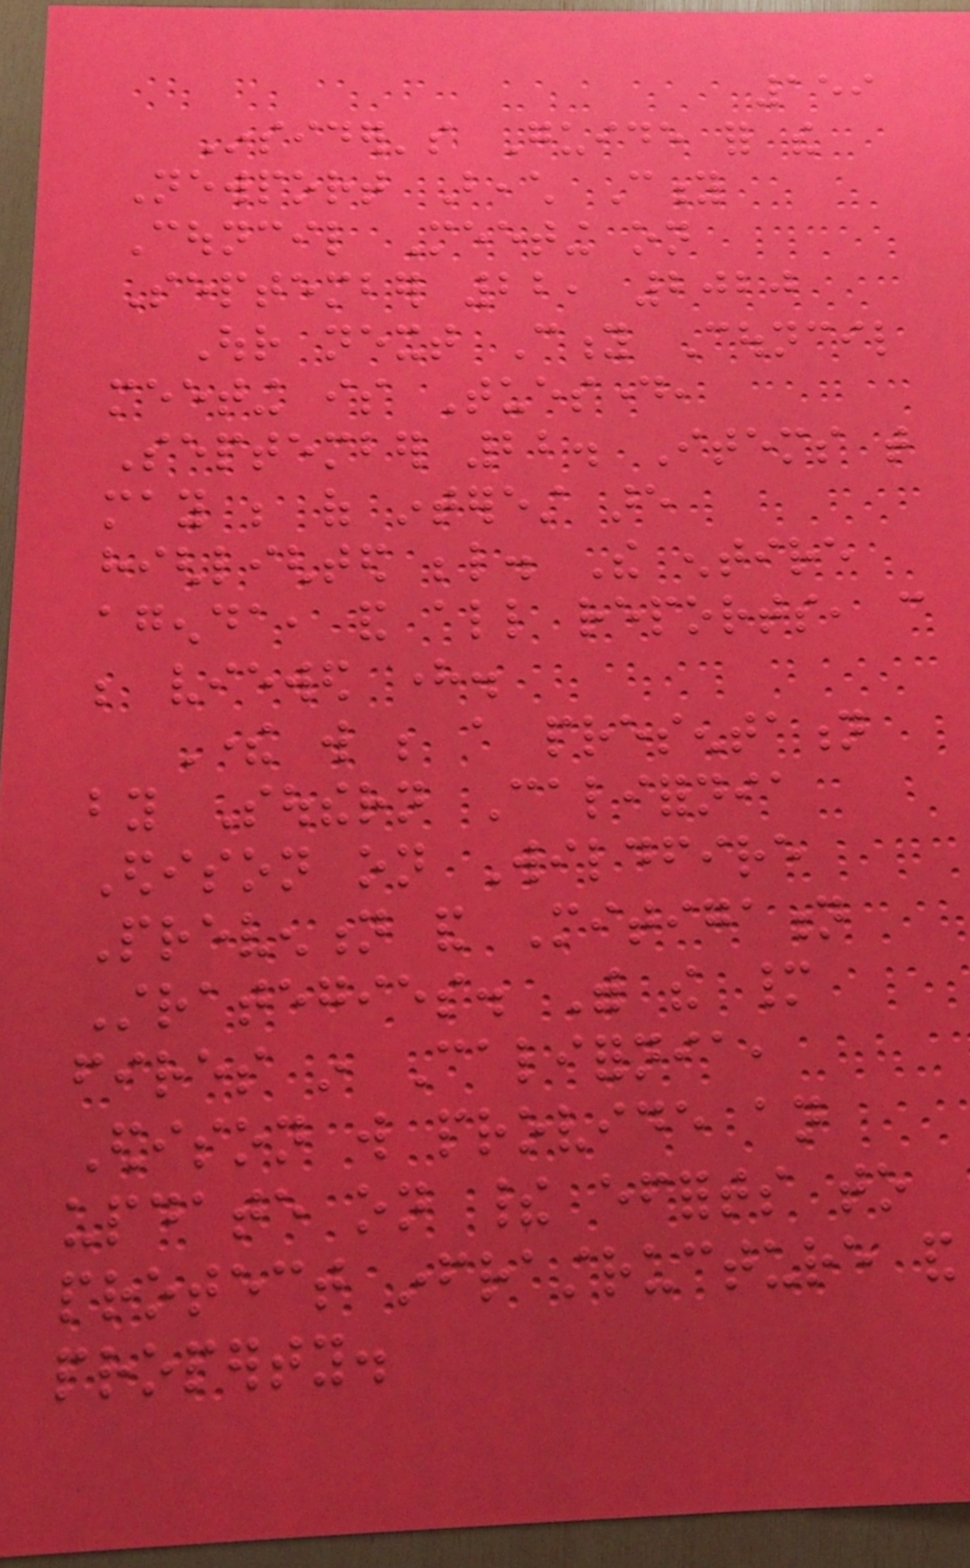159
Insider's Guide for the
Newport Beach City
Council Meeting on
September 22, 2020
Our next City Council
meeting is Tuesday,
September 22. Items that
may be of interest are
highlighted below. The entire
agenda, and all reports, can
be viewed here.
There will be a presentation
by Southern California
Edison on Wildfire
Prevention and Mitigation
Strategies. With the many
fires in California,
Edison will provide an
update on their efforts to
protect infrastructure and
property.
